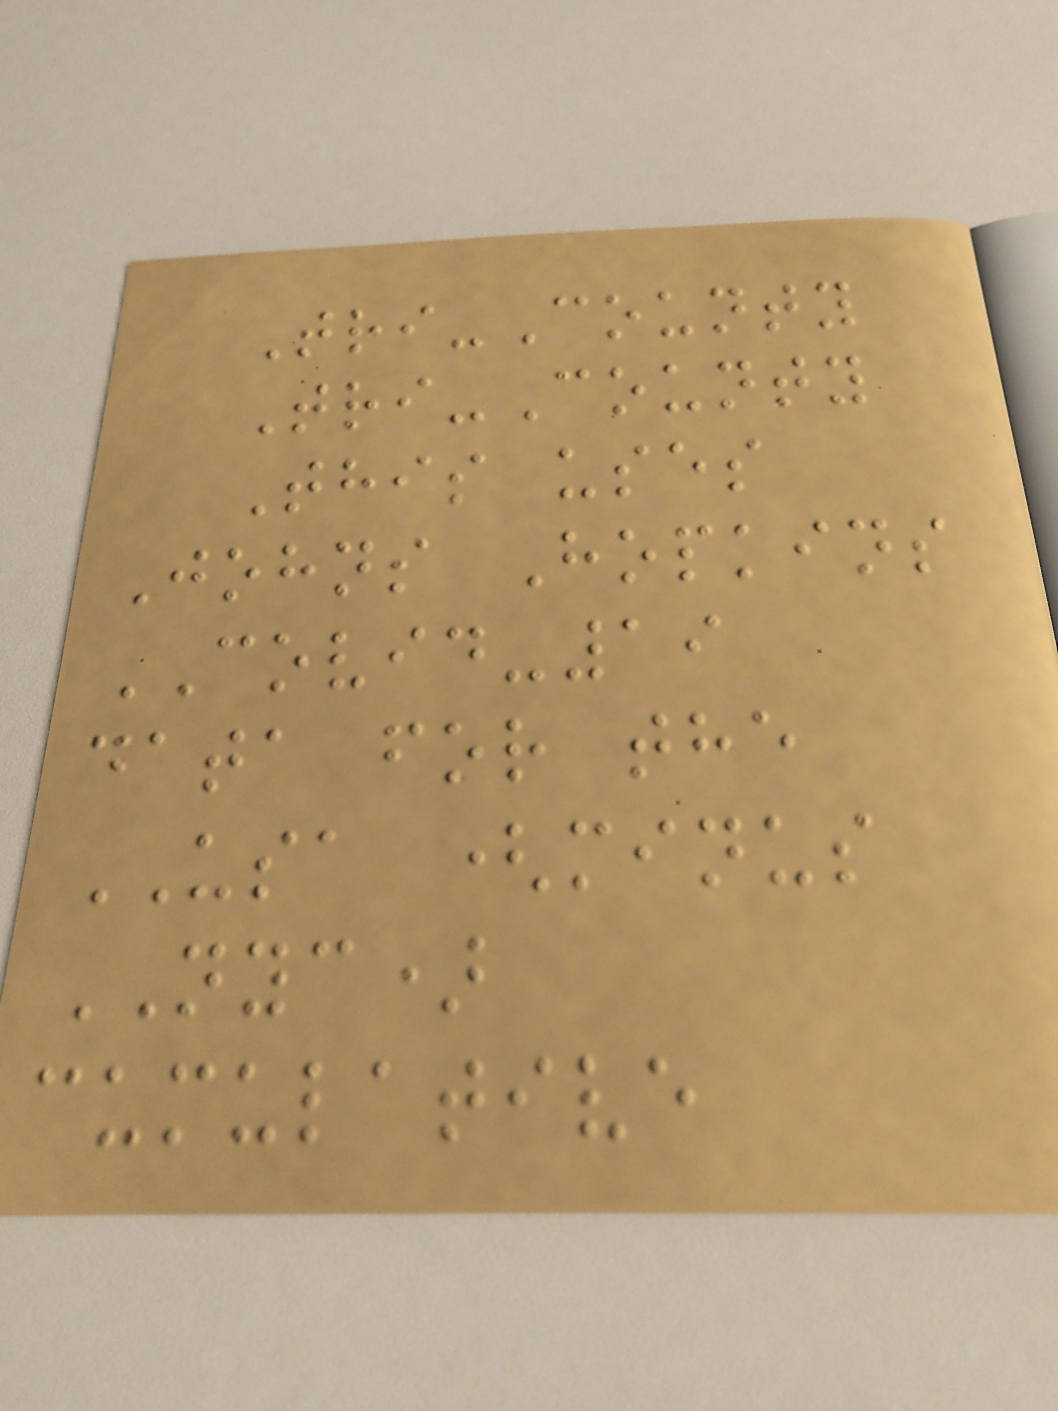Tri-County
Tri-County
This uses
Johns Hopkins
COVID-19
data for the
USA (minus
NYC)
cumulative
